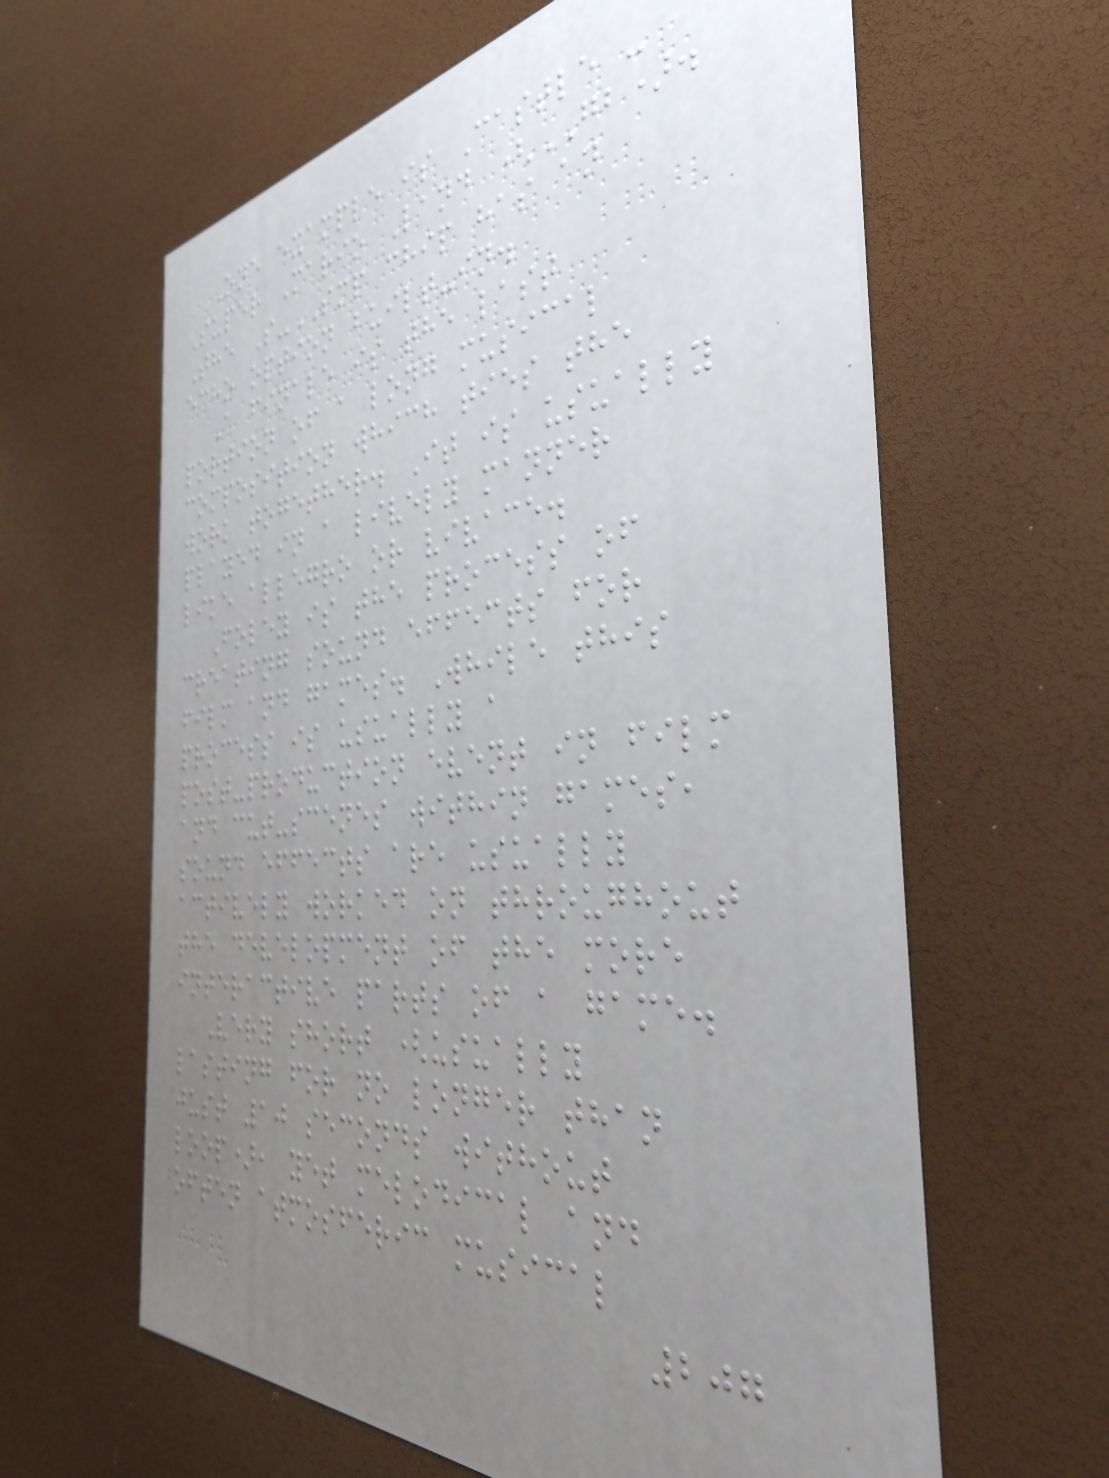One example is Castle -
Super Mario Land (GB).
The S-SMP chip has an
echo option built-in.
A finale is the last
portion of a long musical
composition which ties the
work together. It is usually
played in a lively manner
like allegro or vivace.
Foley is the process of
creating sound effects for
film and games. While this
process is usually a
post-production event in film
and cut-scenes within games,
sound effects are usually
actively worked on throughout
the development of the more
interactive parts of a game.
Very short (usually
lasting for no longer than
just 10 seconds without
loop), yet melodical and
often atmosferic musical
207
